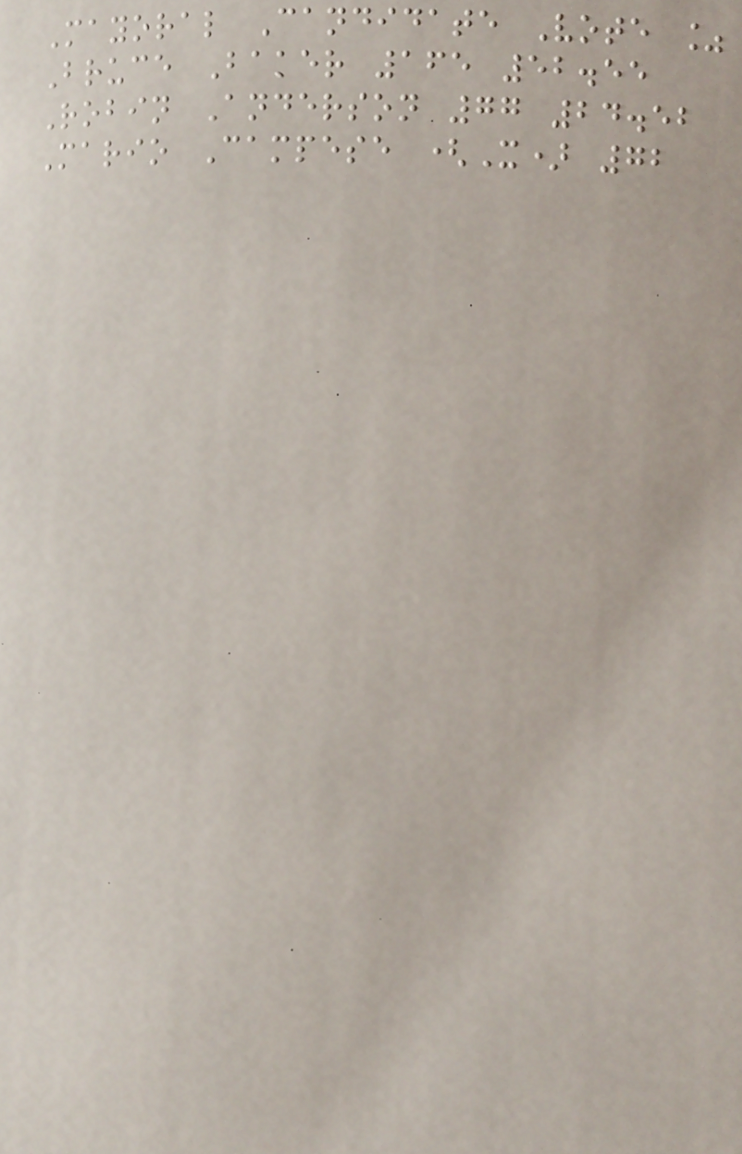Mayoral Candidate Vote %
Bruce Baker 165 52.55
Robin Anderson 77 24.52
Mario Campese (X) 72
